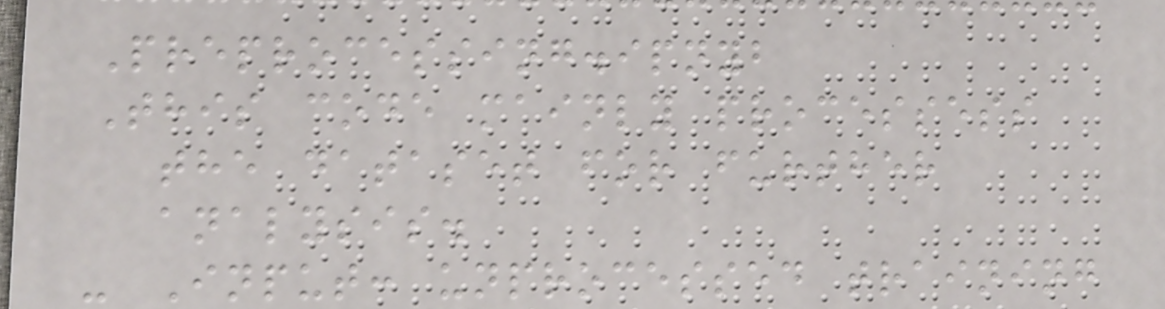Preprocessing.ipnyb
This code mainly processess
the dataset for further
analysis.
- Input: unprocessed training
